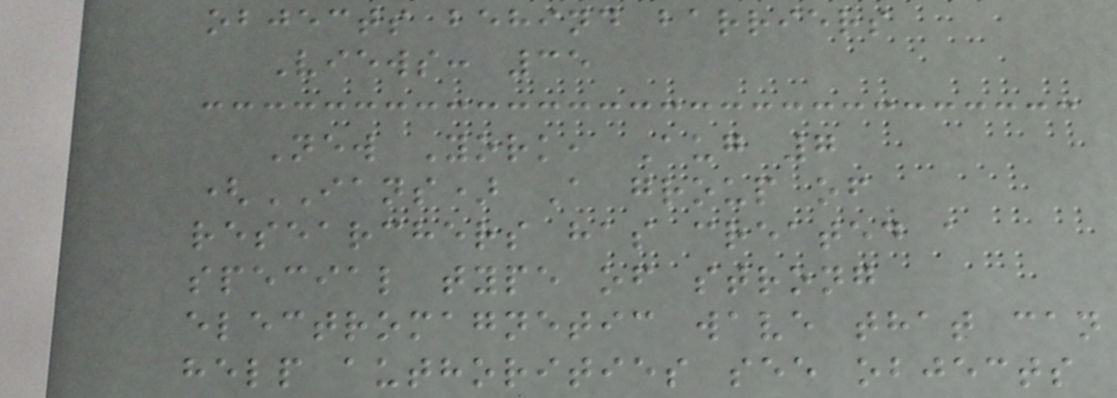objects behind barriers
Views: 35
New York, Aug 7
(IANS) A group of
researchers has created a
special type of strong
electromagnetic wave that can
help authorities see objects
